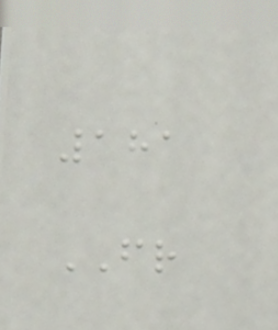181
FR
